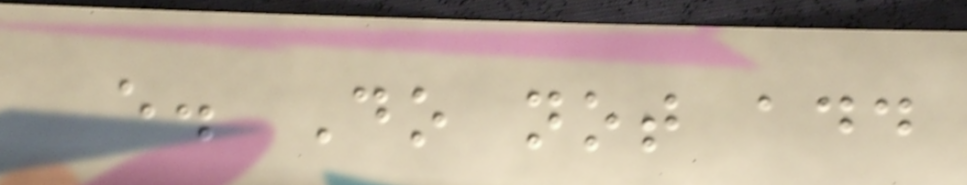e. Do not add
